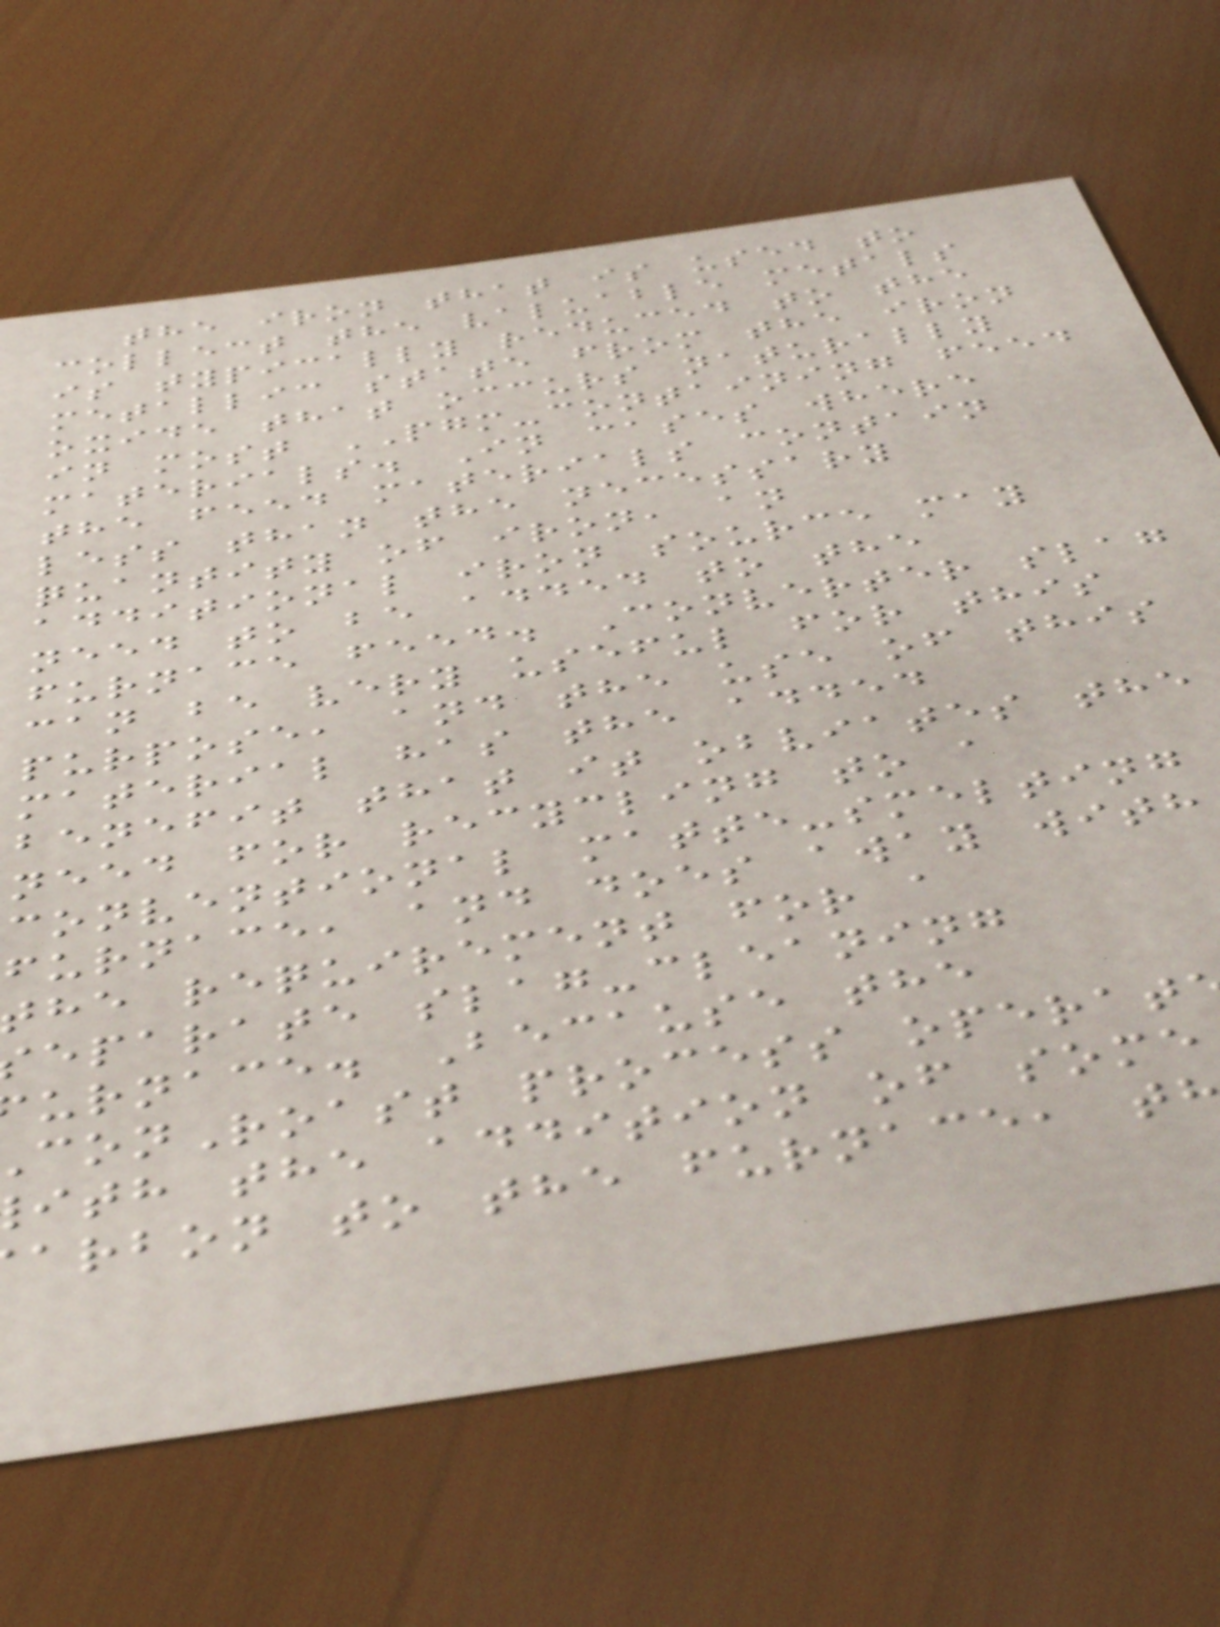the iron that is used to
collect the valuable metals
is typically reduced to the
metallic state from the iron
oxide that occurs naturally
in most PGM-containing feed
materials. In cases where
the feed materials contain
less than the necessary
quantity of iron, an
additional iron source may
need to be added to the
furnace feed. Converter slag
can be very useful for this
purpose, and the use of this
material has the added
benefit that it obviates the
need for recycling to a
conventional matte-smelting
furnace, and does away with
the requirement for a
eparate slag-cleaning
urnace. Because the
onRoast process operat
ith the addition of some
arbon to the furnace, t
